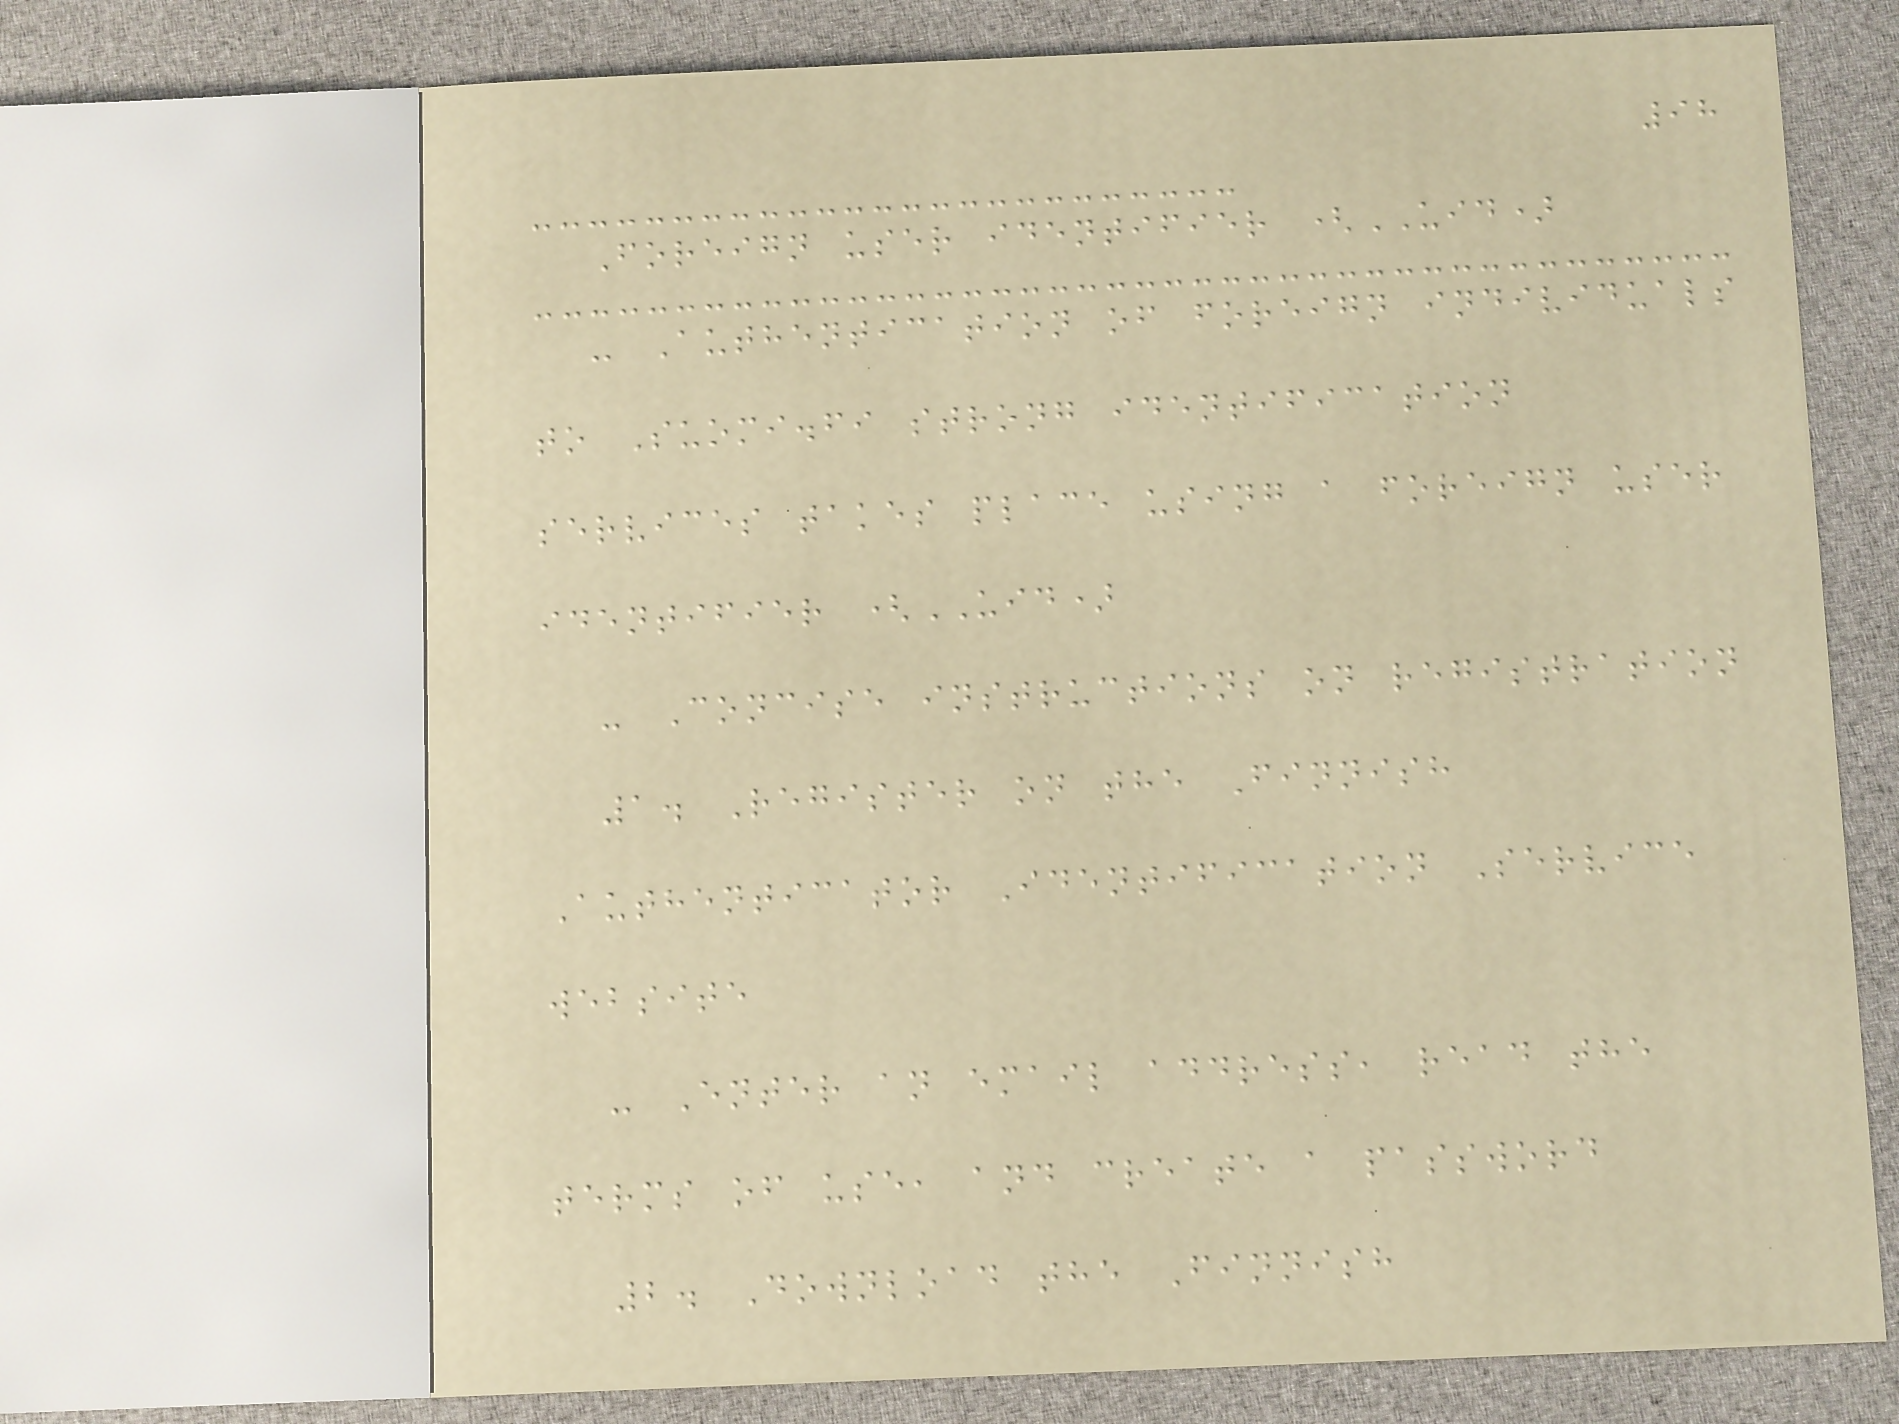98
Foreign user identifier (UID)
- Authentication of foreign individuals
to Suomi.fi strong identification
services takes place using a foreign user
identifier (UID)
- Concise instructions on registration
1. Register on the Finnish
Authenticator Identification Service
website
- Enter an email address, read the
terms of use, and create a password
2. Download the Finnish
